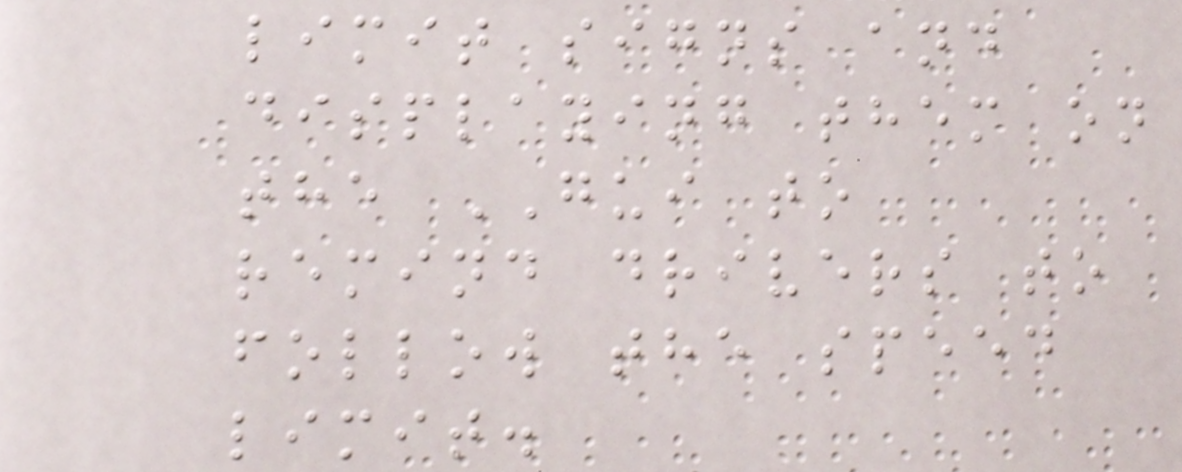limit signs and
displaying them on
the GUI to
remind drivers to
follow the speed
limit.
